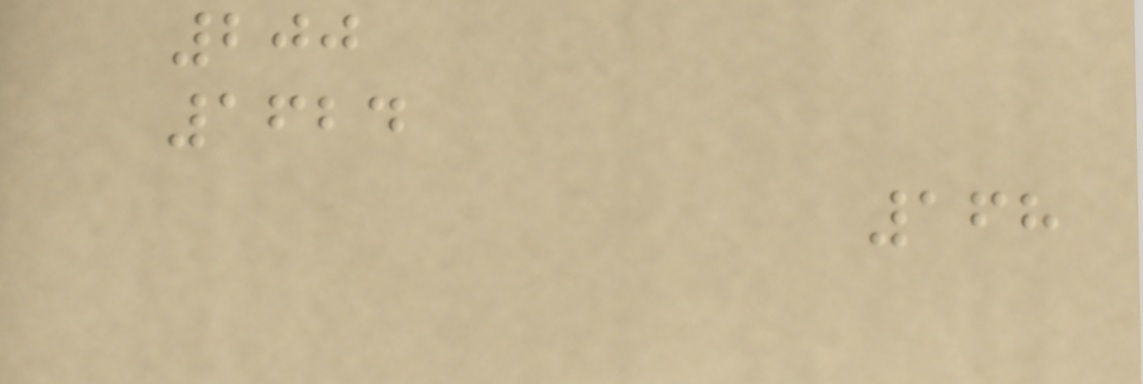200
1624
168
